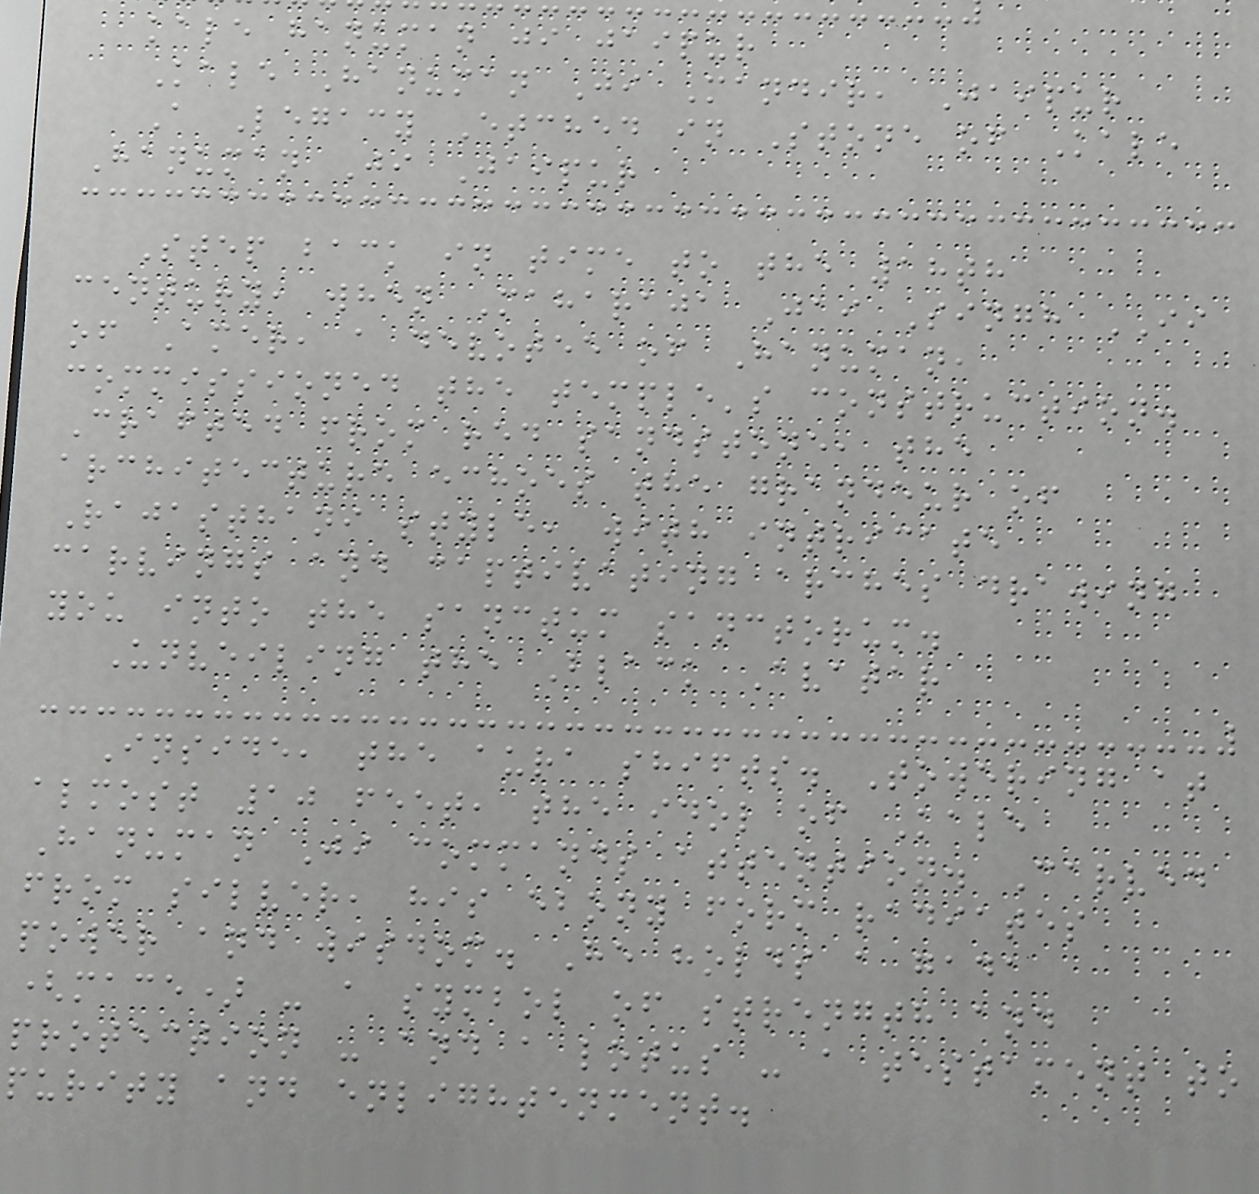kale hanuman ji jaipur
Kale Hanuman Ji Mandir, Jaipur
A Legacy Etched in Stone of Kale
Hanuman Ji Jaipur
Step back in time to the 18th
century, when Maharaja Jai Singh II
of Amer, a devotee of Hanuman,
commissioned the temple's construction.
Crafted from red sandstone, the
architecture echoes the grandeur of
Rajasthani style, with intricate
carvings and captivating arches drawing
you into the sanctum sanctorum.
Unveiling the Black Avatar
Inside, the aura shifts. Towering at
almost 10 feet, the idol of Kale
Hanuman Ji commands attention. Carved
from silver, his ebony form radiates
power and wisdom. He holds a gada
(mace) - a symbol of strength and
protection - and a lotus - a testament to
purity and enlightenment.
